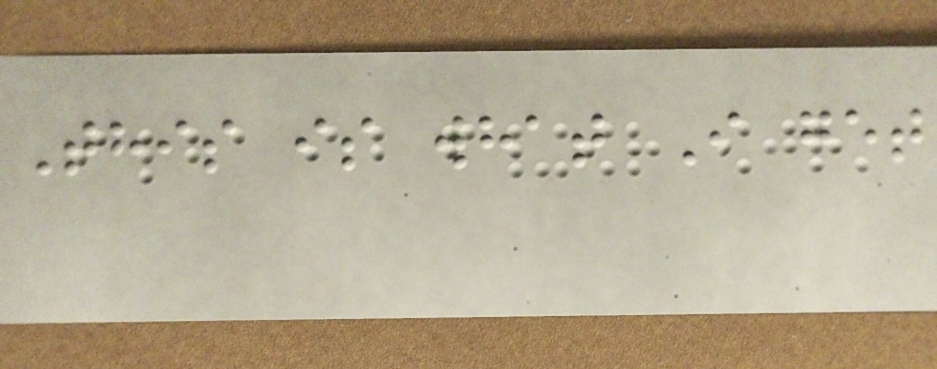This is what I get
